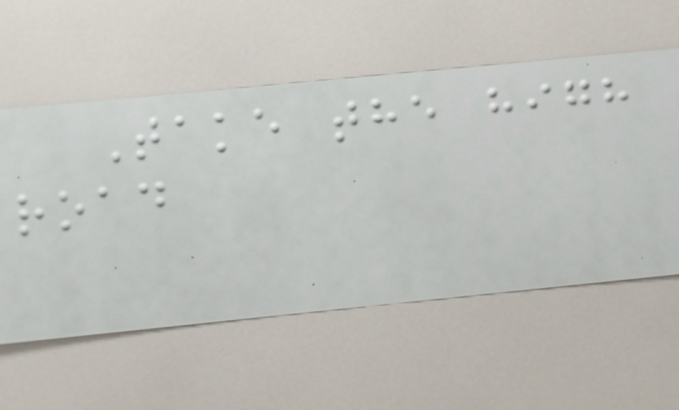Take the high
road
